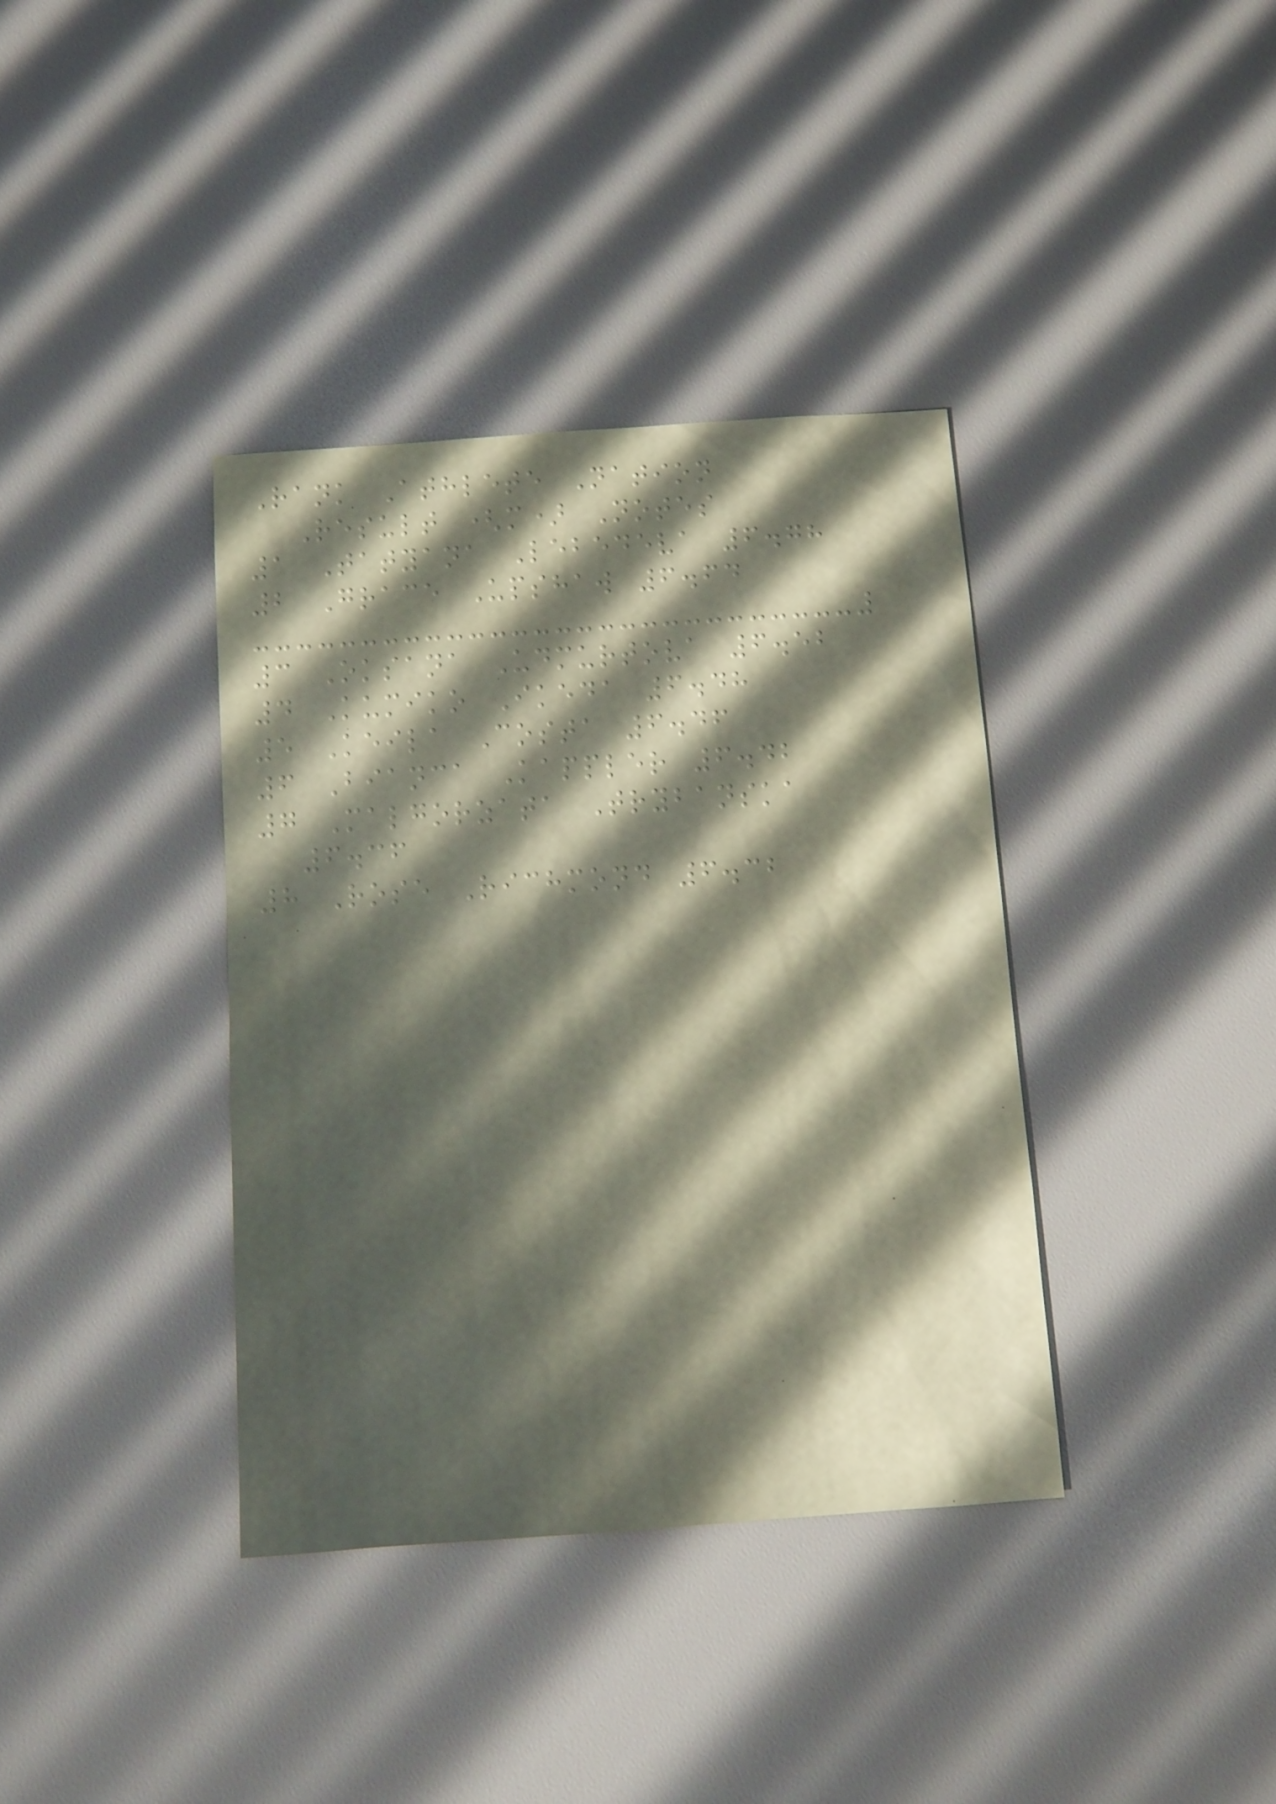Rank Athlete Nation
Result (m) Notes
1 Tatyana Lebedeva 6.78
2 Grace Upshaw 6.64
3 Oksana Udmurtova 6.52
4 Kumiko Ikeda 6.48
5 Keila Costa 6.46
6 Bianca Kappler 6.42
7 Malgorzata Trybanska
6.36
8 Rose Richmond 6.32
